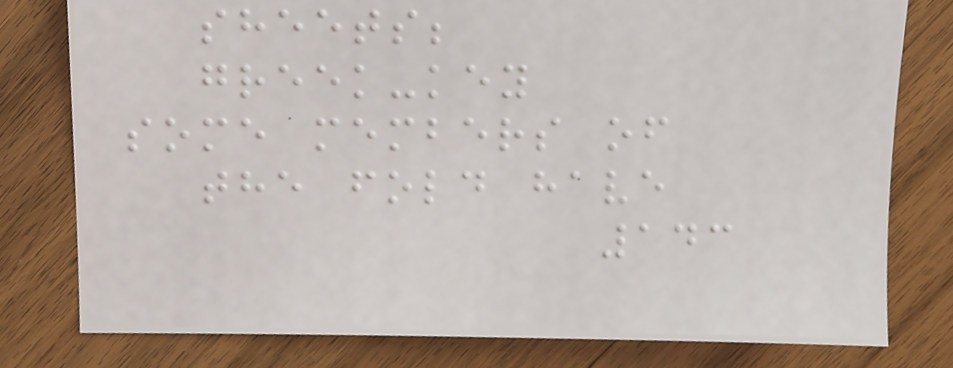sheets;
greek-key
some members of
the fold have
143
